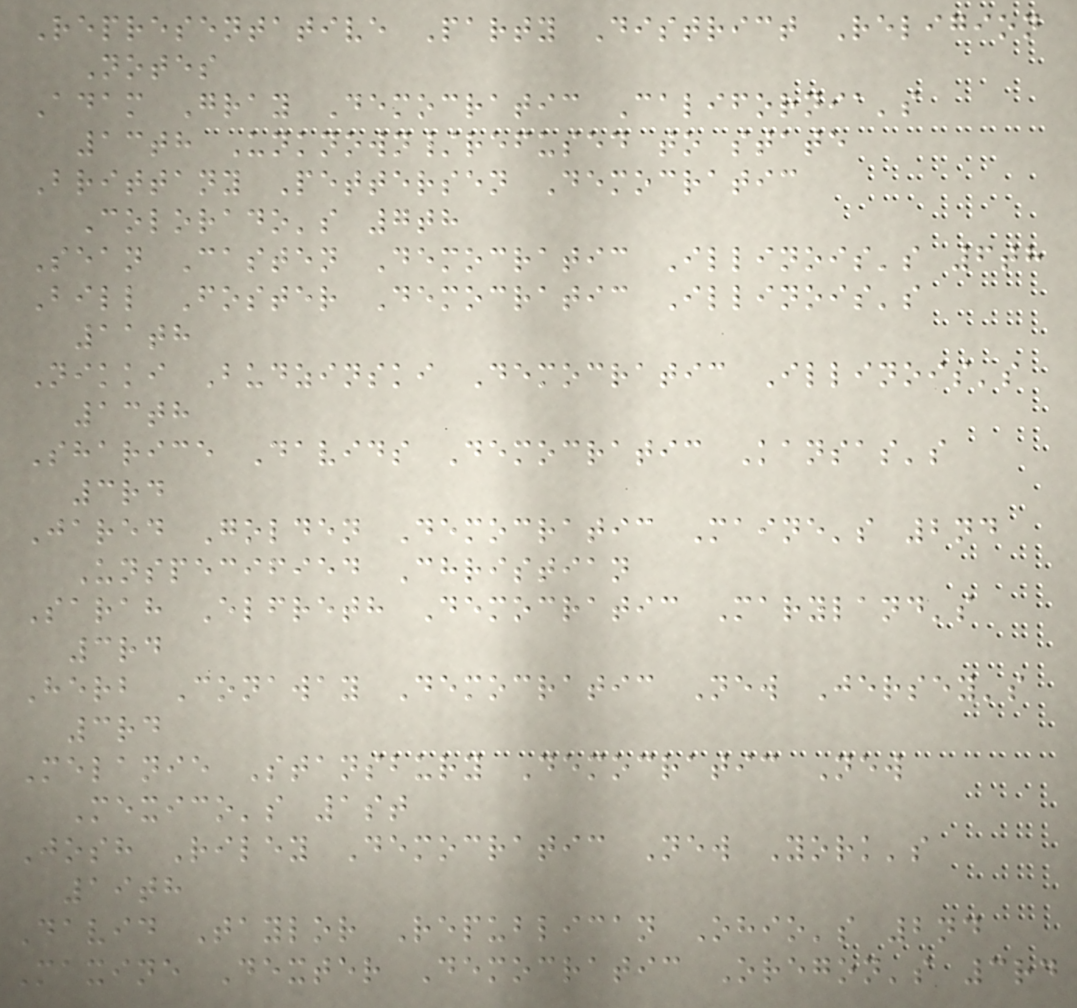Representative Party District Religion
Notes
Adam Gray Democratic California's
13th Unknown/refused to state
Brittany Pettersen Democratic
Colorado's 7th
Sean Casten Democratic Illinois's 6th
Bill Foster Democratic Illinois's
11th
Nikki Budzinski Democratic Illinois's
13th
Sharice Davids Democratic Kansas's
3rd
Jared Golden Democratic Maine's 2nd
Unspecified Christian
Sarah Elfreth Democratic Maryland's
3rd
Herb Conaway Democratic New Jersey's
3rd
Melanie Stansbury Democratic New
Mexico's 1st
Josh Riley Democratic New York's
19th
David Taylor Republican Ohio's 2nd
Maxine Dexter Democratic Oregon's 3rd
